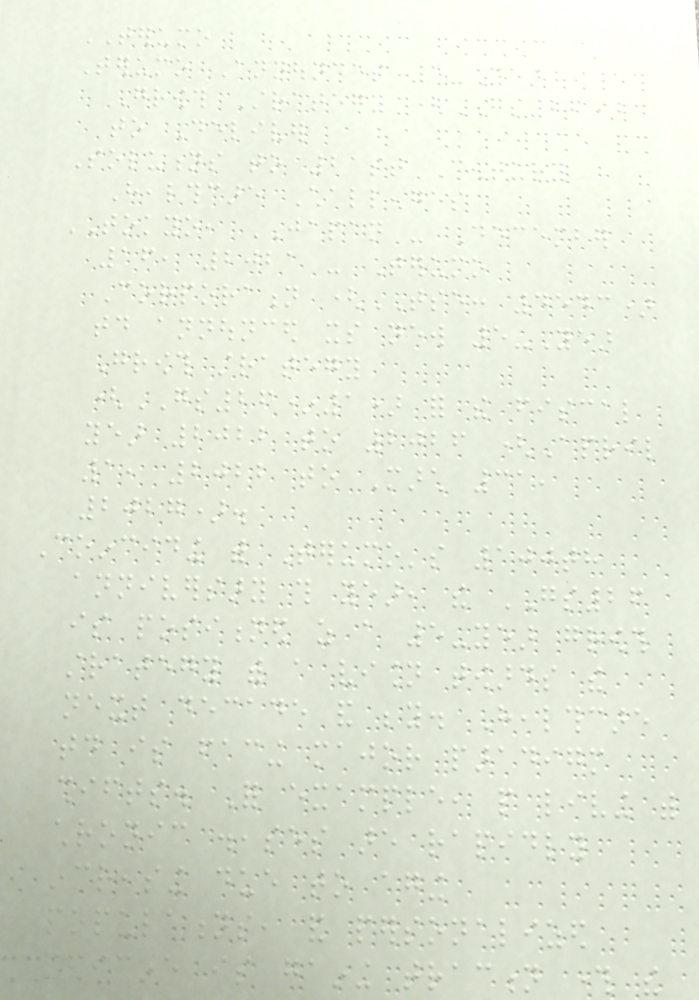TERUMO
Terumo Announces 5-Year
Growth Strategy (GS26)
to Deliver
Solutions to 21st Century
Healthcare Challenges
TOKYO, JAPAN - December
16, 2021 - Terumo
Corporation (TSE: 4543)
today announced its new 5-Year
Growth strategy
(GS26*1) for the fiscal
year 2022 to 2026 (April
1, 2022 to March 31,
2027).
Coinciding with Terumo's 100th
anniversary this year, the GS26
is positioned as a 5-year growth
strategy with a vision towards the
next decade and beyond. Healthcare
today is facing major paradigm
shifts. For example, people living with
chronic diseases are rapidly
increasing due to aging
populations, and personalized
medicine is gaining traction through the
